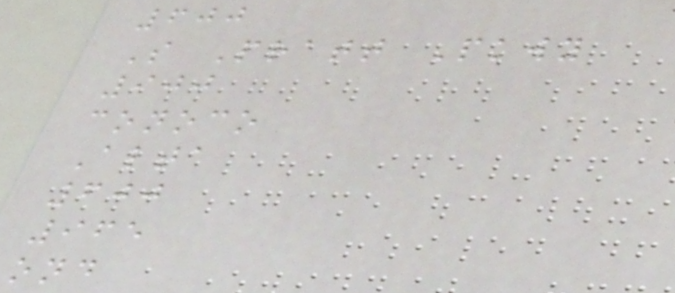600
S Pratt Pkwy
900
conoco
Alta
600
965
ond
